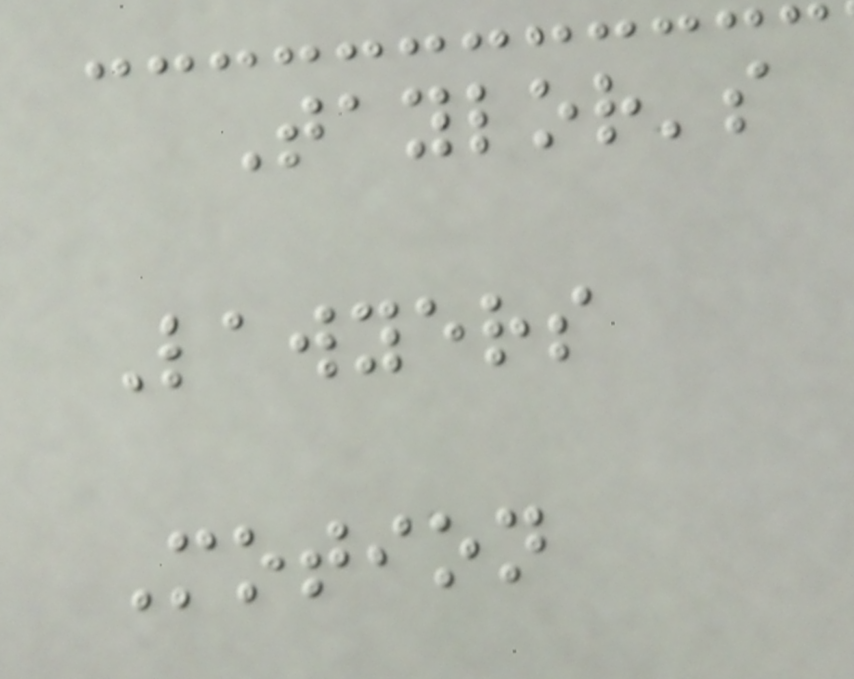Taylor's
Lawyers
Motion
